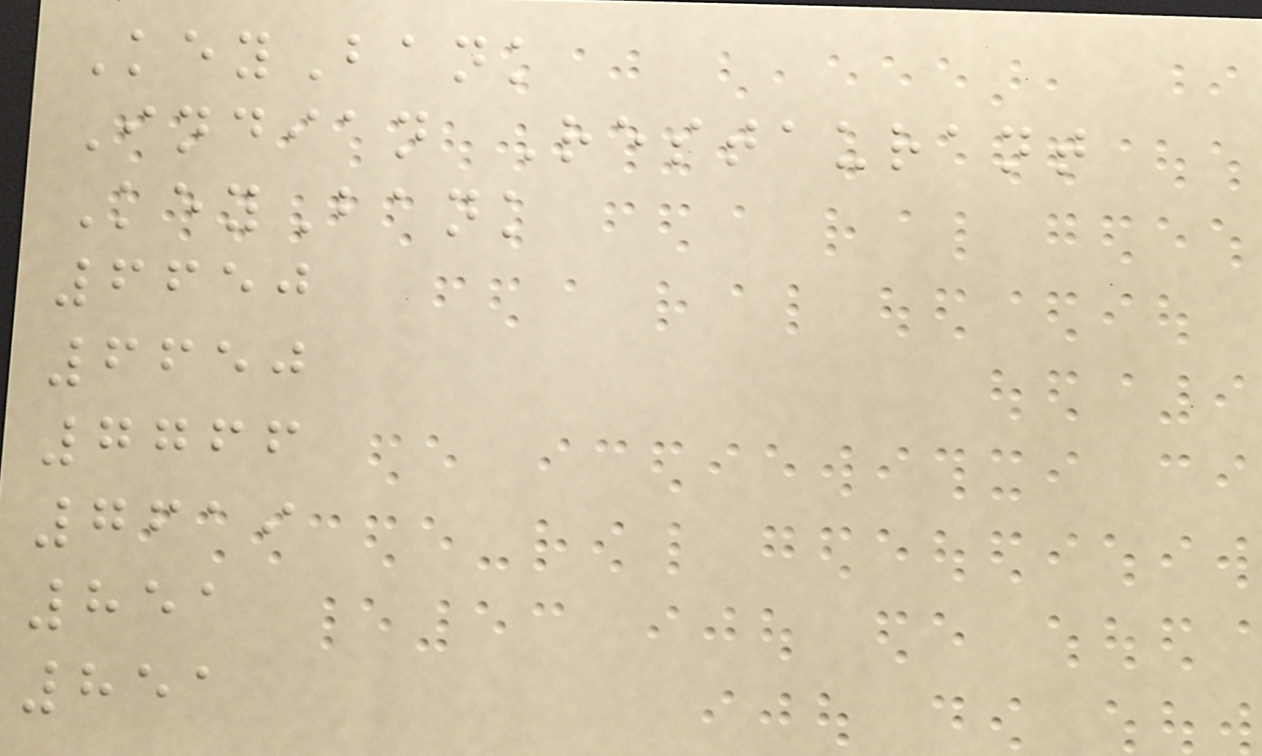KeyBank
Indian Restaurant
KeyBank
6650
6650
7766
7619
851
851
